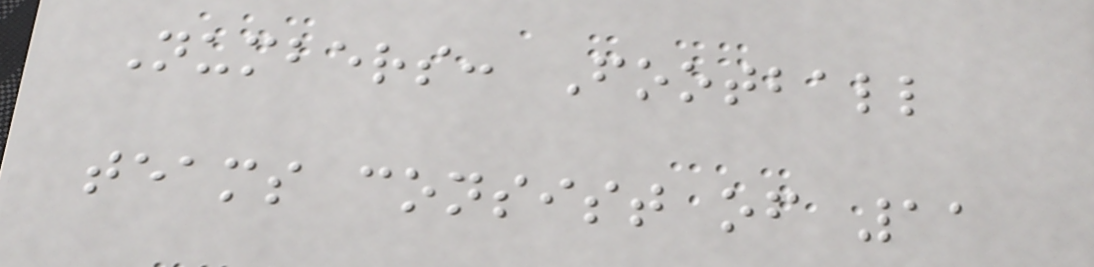Numbers: Football
teams consist of 11
